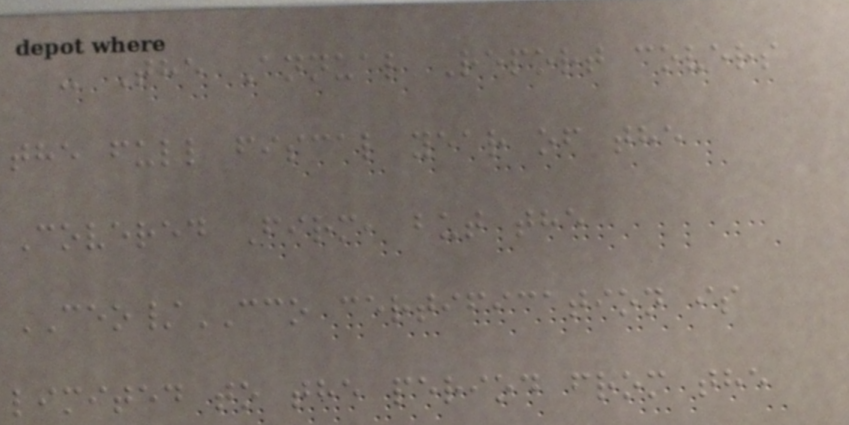- The Annual Report covers
the full fiscal year of the
Covered Firm, but the
CEO/CCO certification is
limited to the period from the
